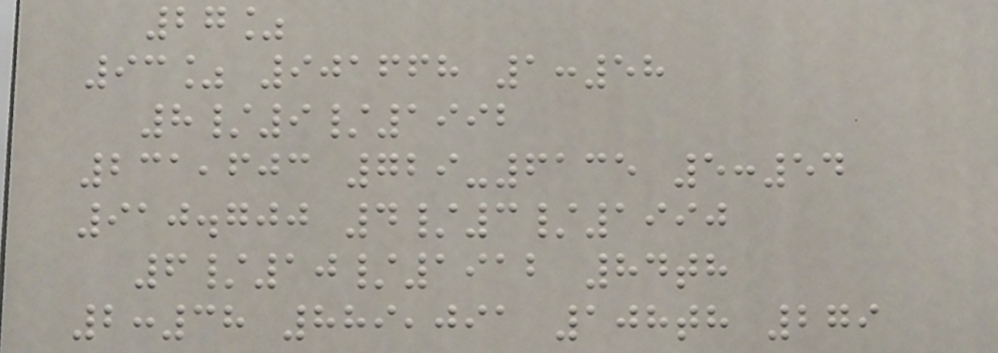27%
93% 901668 1:58
8/9/1992
231,603 729-6135 5:54
910.700 4/3/1990
6/10/1912 84th
2:38 889,091 108th 279
